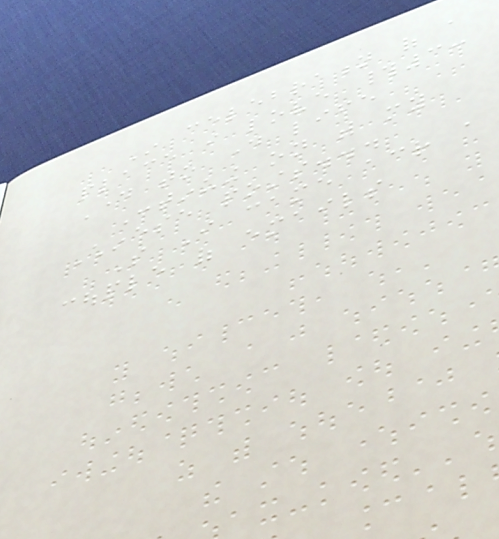In celebration of a
place i love #3:
Day to day life
Continuing on with my
Chinese posts...
So I came across a
couple of emails
